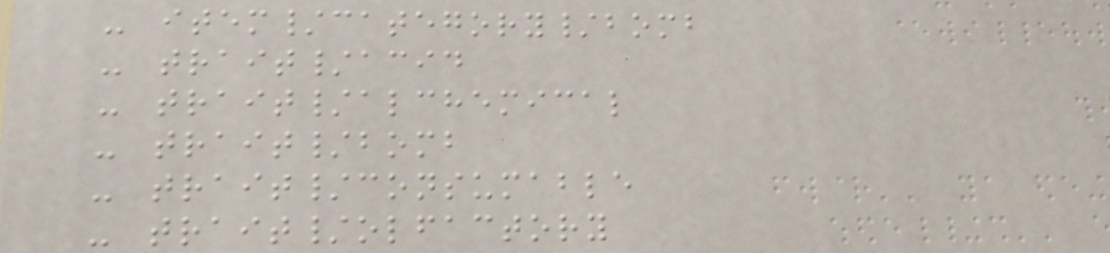- item/category/bomb
- trait/acid
- trait/alchemical
- trait/bomb
- trait/consumable
- trait/olfactory
